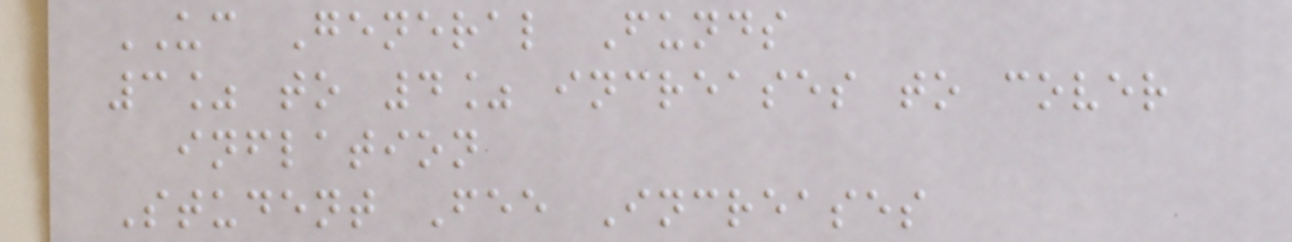UC General Funds
3% to 4% increases to cover
inflation
Student Fee Increases
